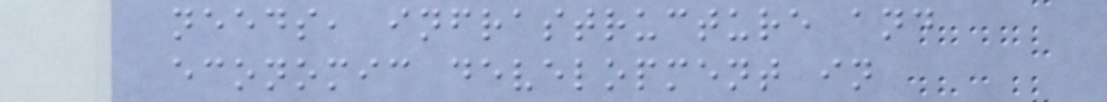needs, infrastructure and
economic development in
